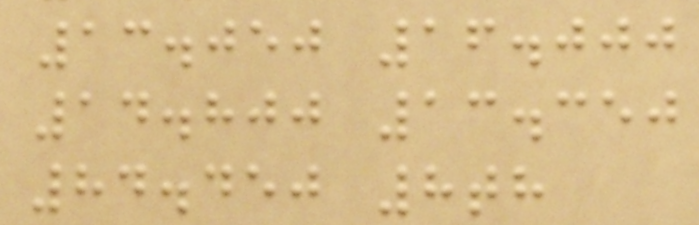13.050 16.000
14.800 13.350
84.450 8th
